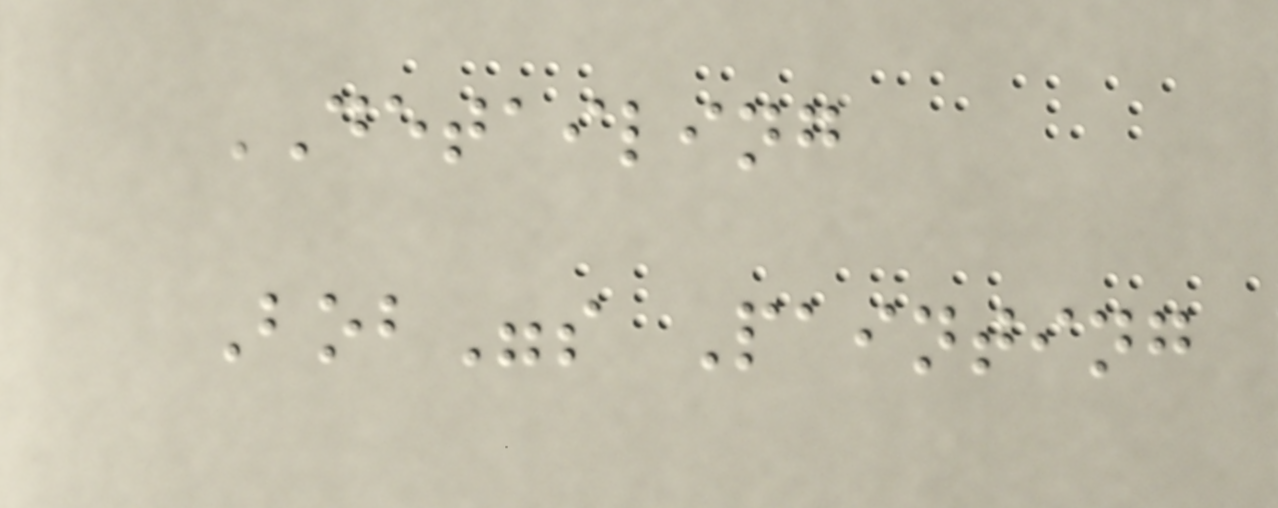DETAILING
Bob"s Painting
